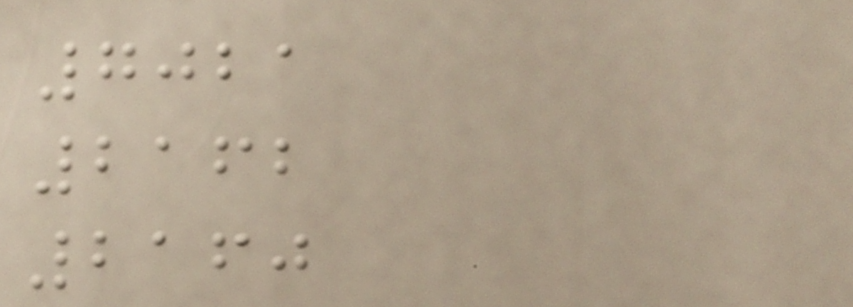7021
2162
2160
